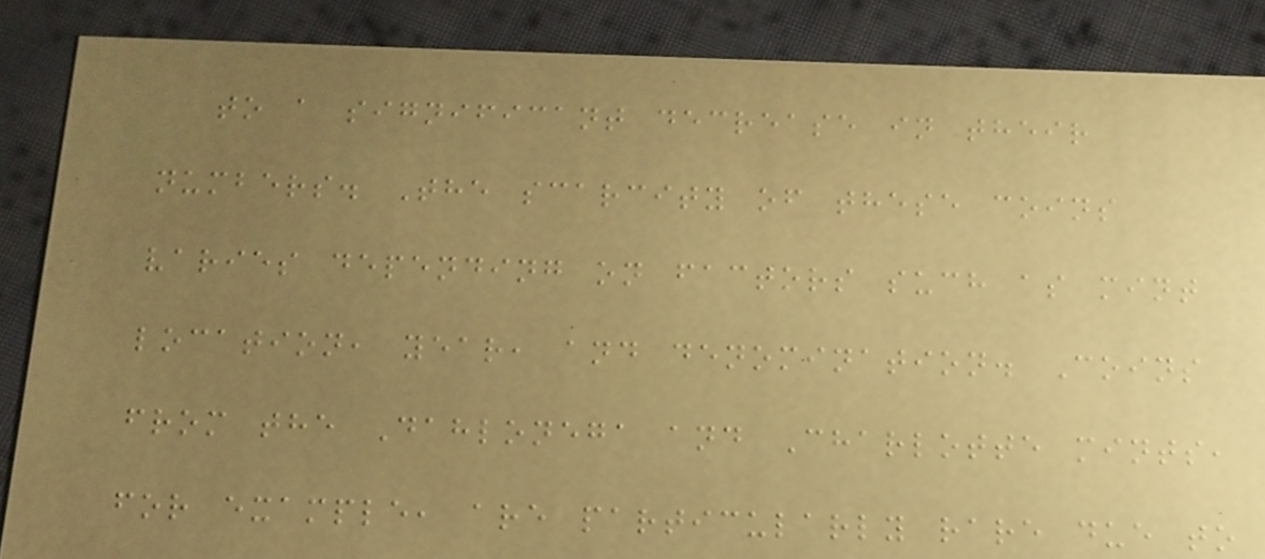to a significant decrease in their
numbers. The scarcity of these coins
varies depending on factors such as mint
location, year, and denomination. Coins
from the Dahlonega and Charlotte mints,
for example, are particularly rare due to
